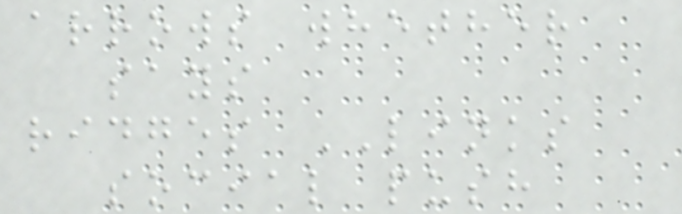arrows whether
says
ridges LINKS
social push
